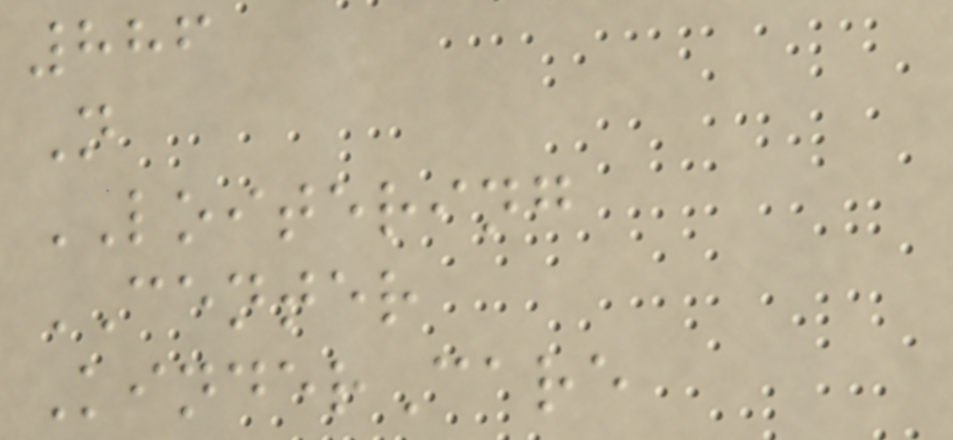886
N
LOITERING
CENTER
KinderCare
